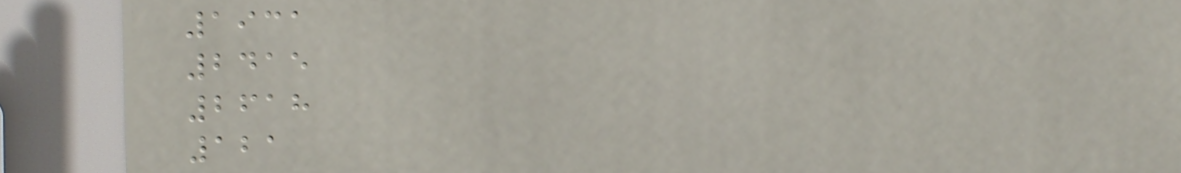1931
2415
2618
121
